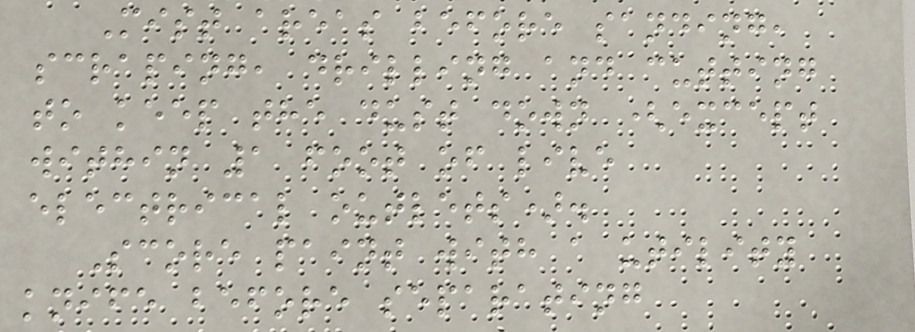Mist areas before sanding,
scraping, drilling and cutting
to keep the dust down (except
within 1 foot of live
electrical outlets).
Score paint with a utility
knife before separating
